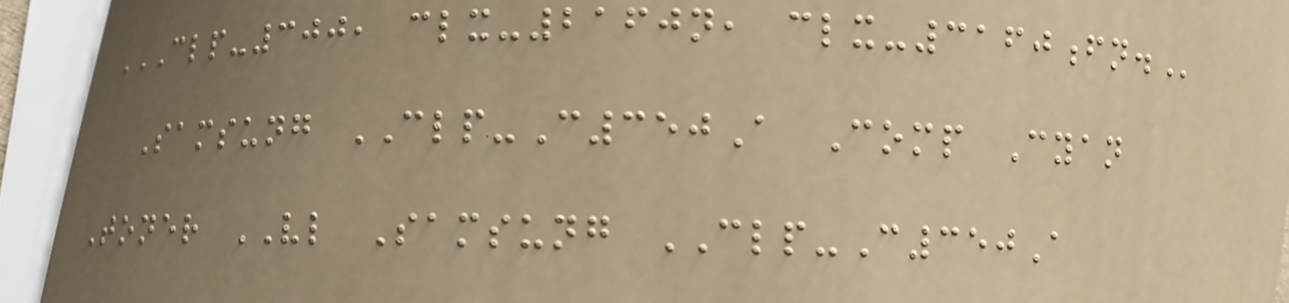CLP-300, CLX-2160N, CLX-3160FN.
Samsung CLP-C350A Comp Cyan
Toner VL Samsung CLP-C350A
